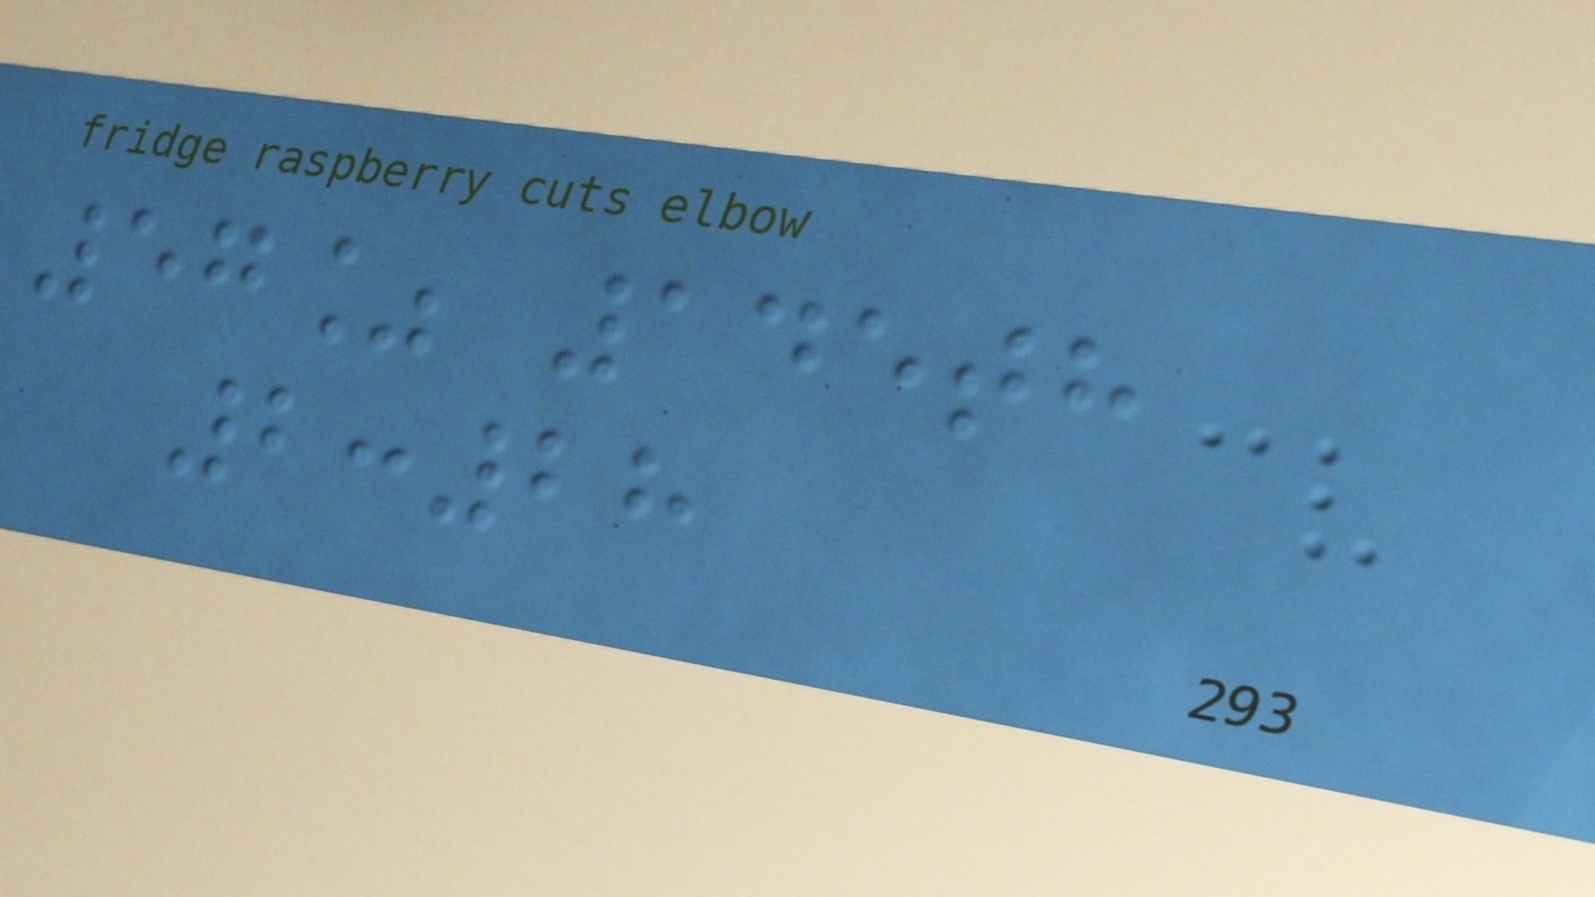57% 145th
2:28
